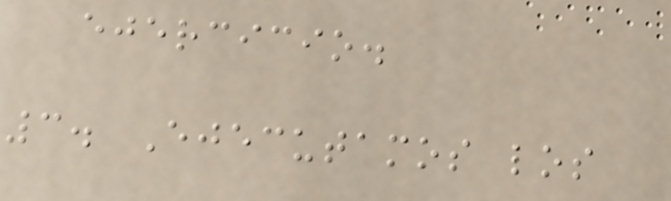ejercicio.
3. Ejecutamos los
